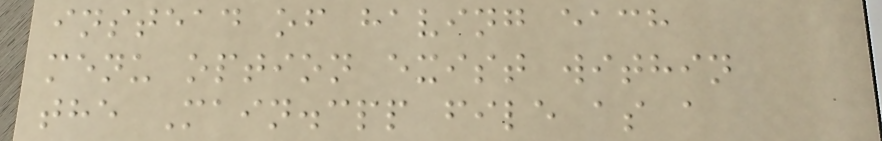instead of having each
menu option exist within
the Main.cpp file as a
